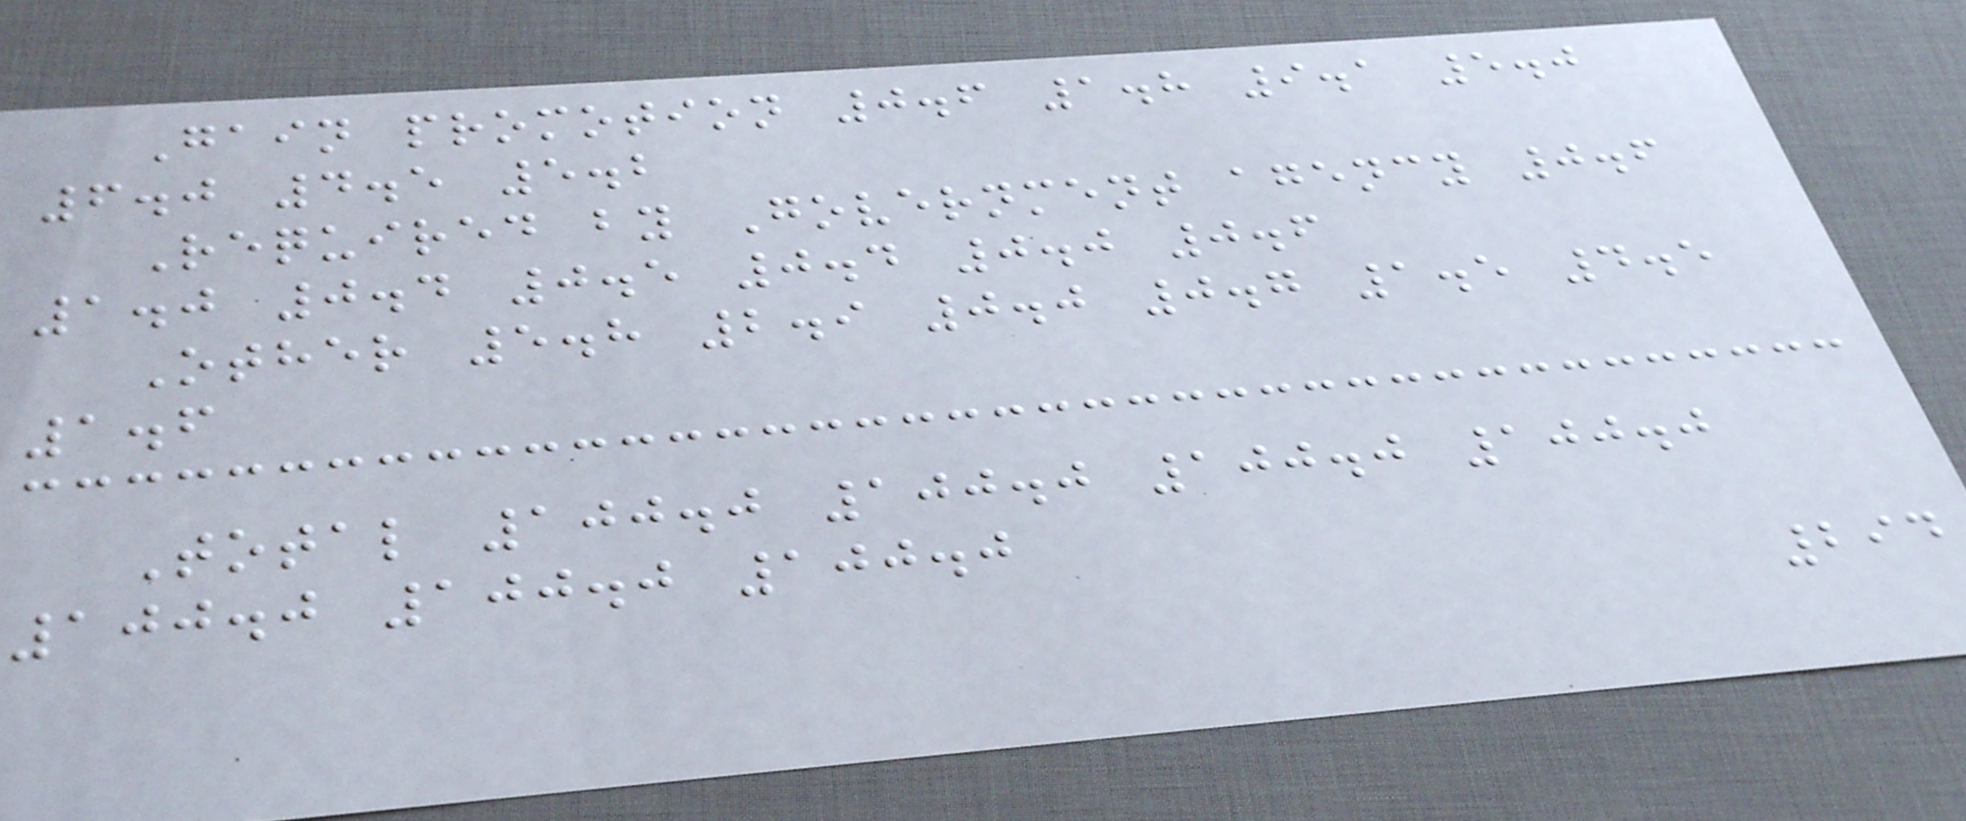Gain promotion 0.6 1.8 9.1 5.0
6.0 4.5 5.2
Required by Government agency 0.6
1.0 0.4 0.5 0.4 0.0 0.6
Other 5.8 2.9 0.0 0.7 1.5 4.5
1.6
Total 100.0 100.0 100.0 100.0
100.0 100.0 100.0
294
